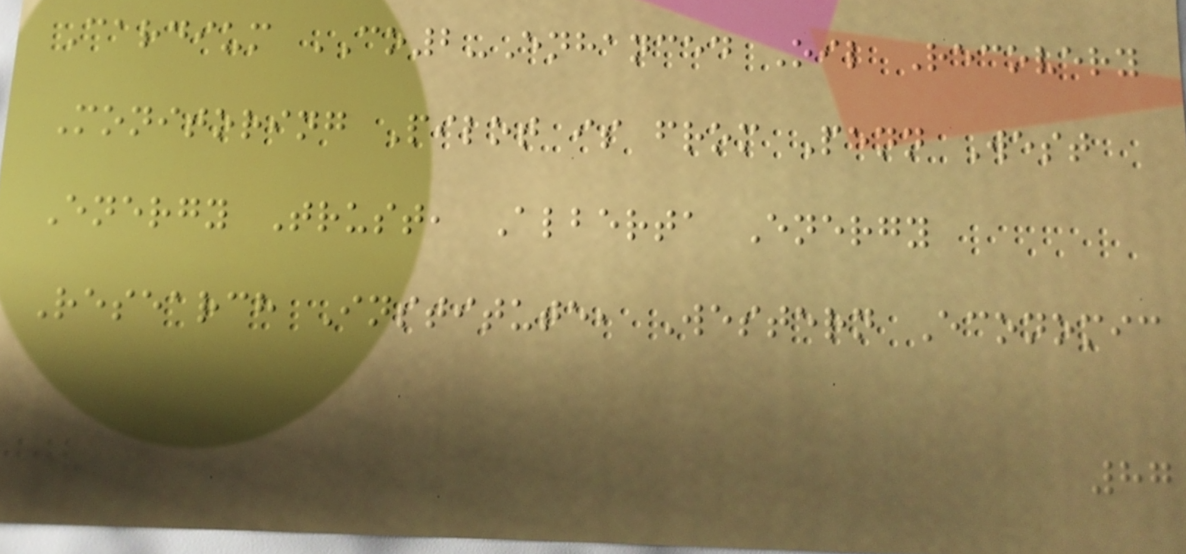Cardium CO2-Enhanced Oil Recovery
Monitoring Pilot is from Penn West
Energy Trust, Alberta Energy
Research Institute, Western Economic
87
